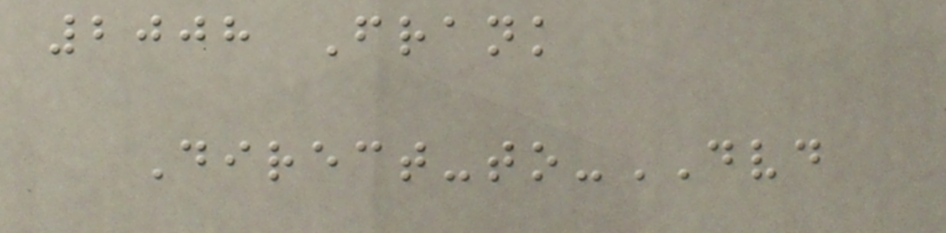2008 Frank
Direct-to-DVD
